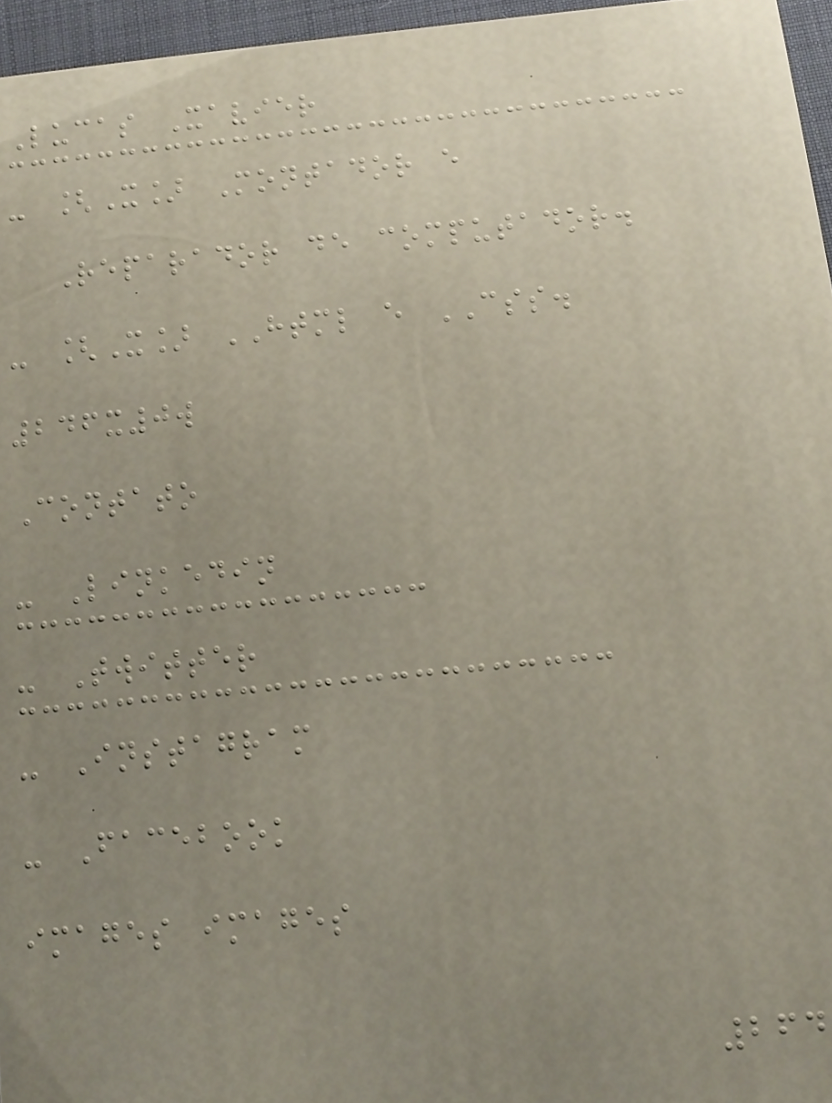Lucas Xavier
- [X] Montador e
Reparador de computador.
- [X] HTML e CSS.
246x0w
Contato
- Linkedin
- Twitter
- Instagram
- Facebook
images images
264
